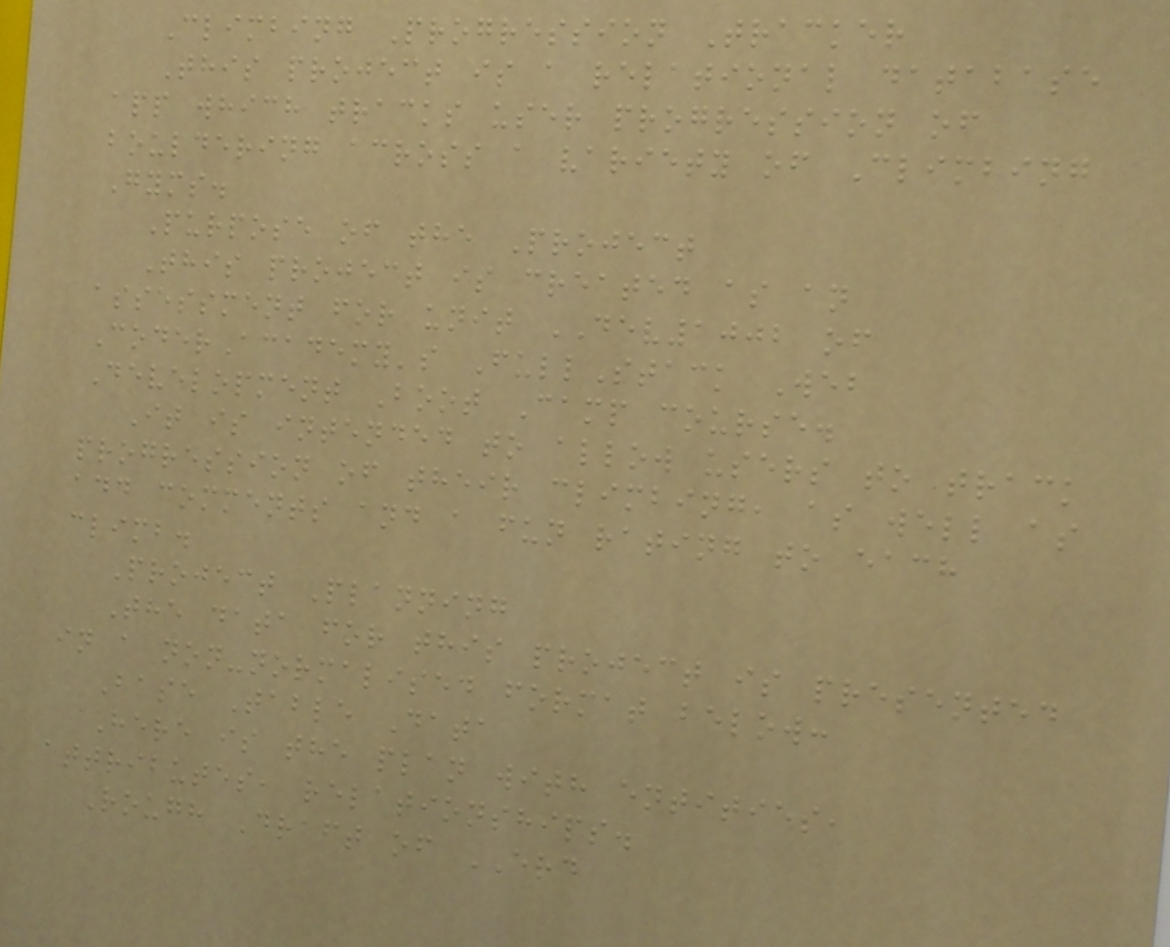Climbing Progression Tracker
This project is a relational database
app which tracks user progression of
bouldering across a variety of Climbing
Gyms.
Purpose of the Project
This project is created as an
assessment for unit DEV1002 of
CoderAcademy's FullStack Web
Development Boot Camp course.
It is intended to allow users to track
progression of their climbing, as well as
add comments and a fun rating to each
climb.
Project Planning
The data for this project is presented
in a non-normalised format below:
Base Table Data
Here is the plan with entities,
attributes, relationships.
Rough Draft of ERD
